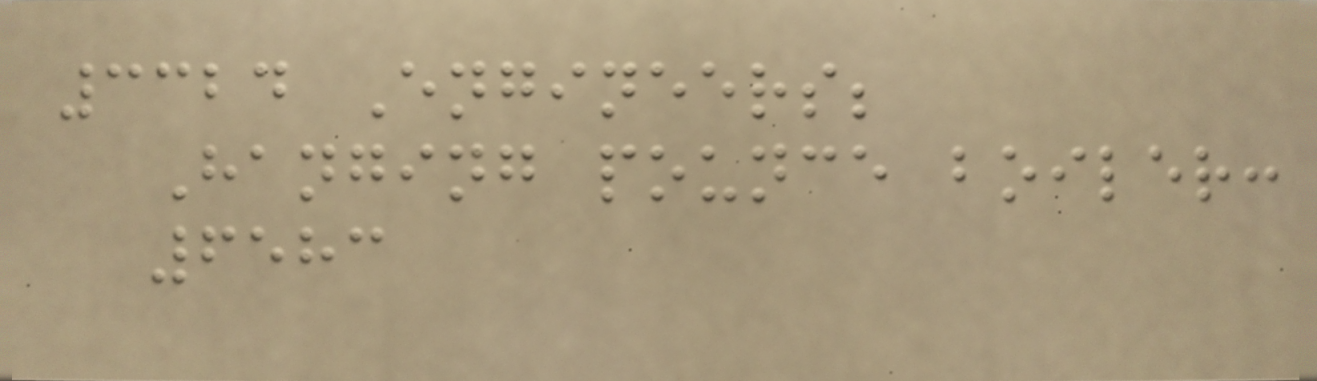3324 Engineers;
Hanging pounce boiler:
6583
